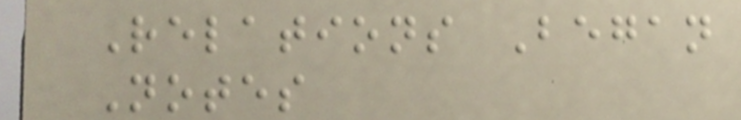Relations Began
Notes
